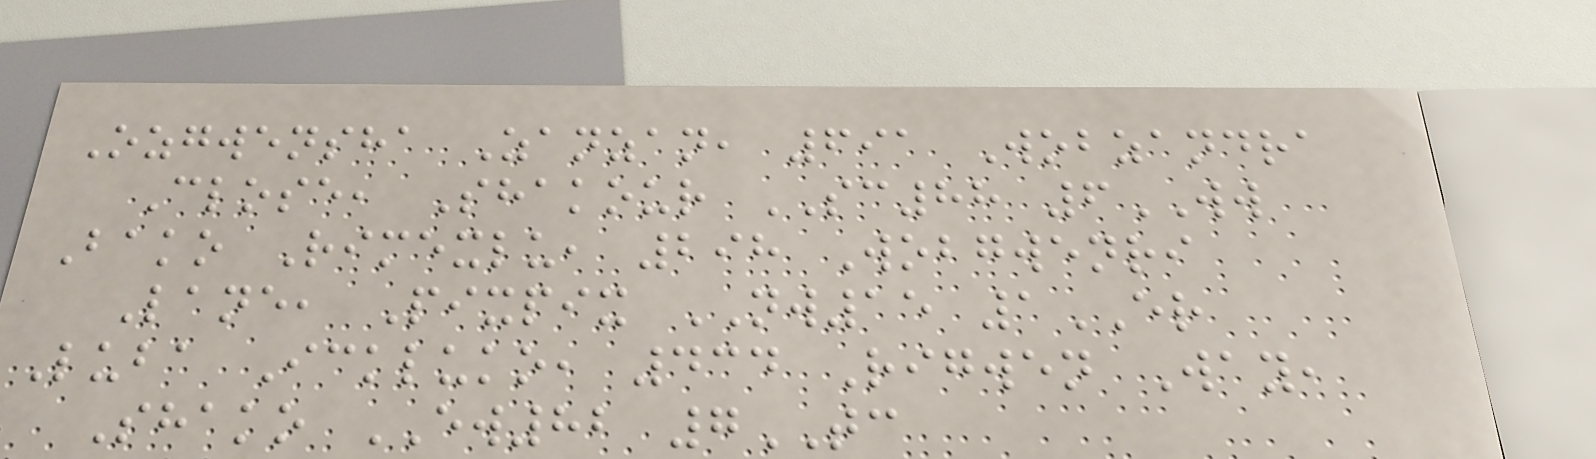Ozgwensha Zanzan, 691 Wobzandra
Close, Shakour SC88 6WW
Bako Rimexlu, 298 Wobgwenri
Lane, Pixpix NW15 1ER
Luba Ickluko, 434 Rigwen Way,
Shako EW82 7TC
